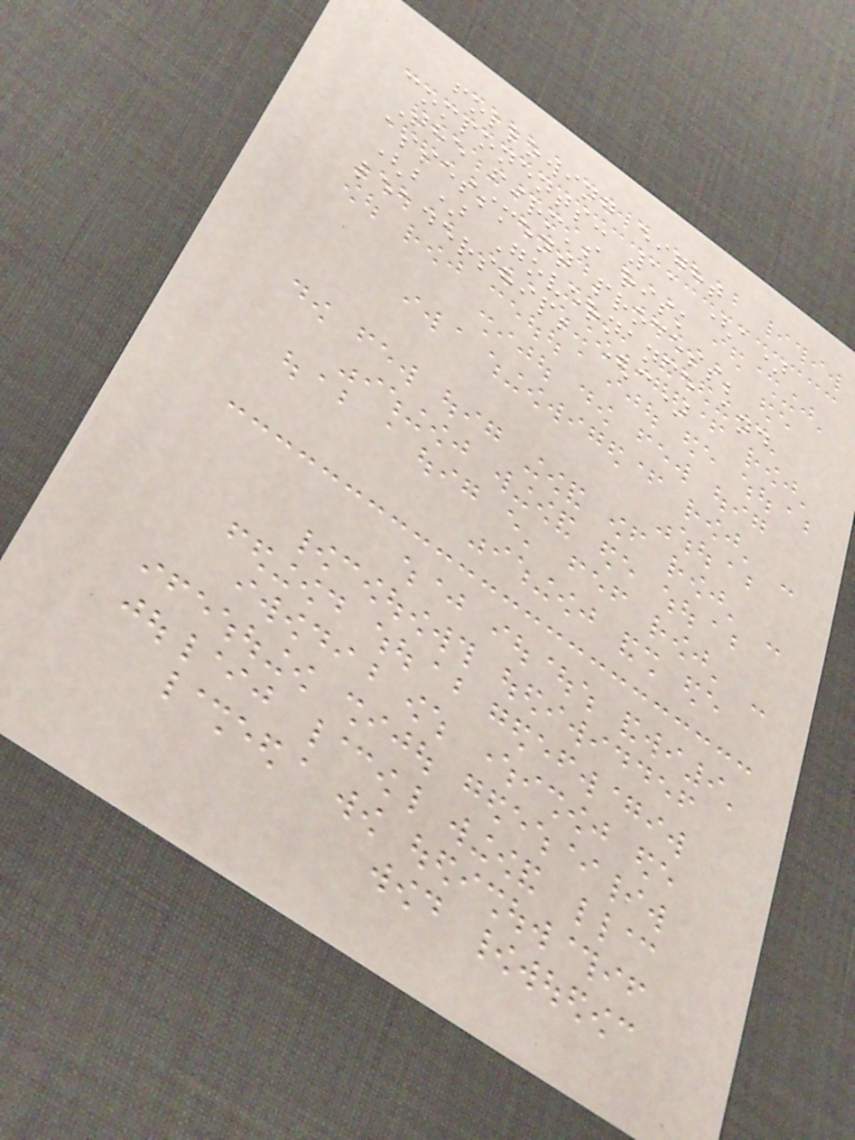following eight
components: 11 (a)
The firm's risk
assessment process;
(b) Governance and
leadership; (c)
